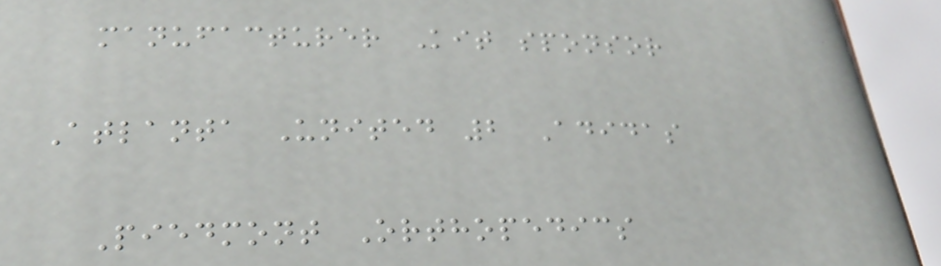manufacturer Kit sponsor
Atlanta United 2 Adidas
Piedmont Orthopedics
